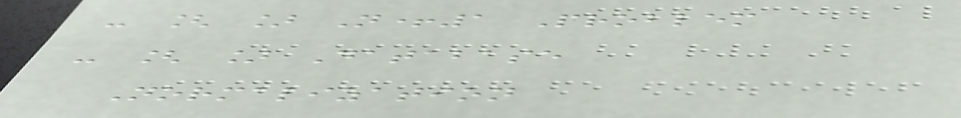- [ ] N+1 Problem
- [ ] Database
Normalization
